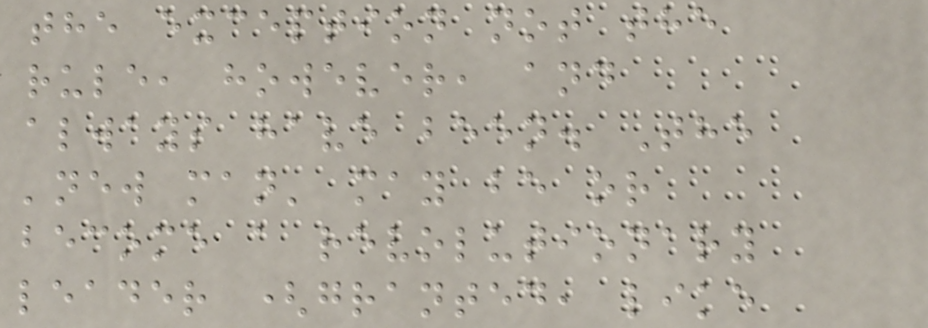the exception not the
rule, however, and
always have been. The
'new man' may be or
become a revolutionary
leader (granted, like
